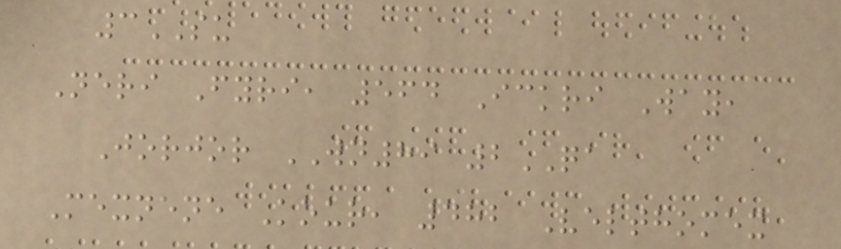3SU
Neri Fyri, 564 Ickri Way,
Jorjor WN89 2QA
Mexnene Kour, 482 Velthomex
